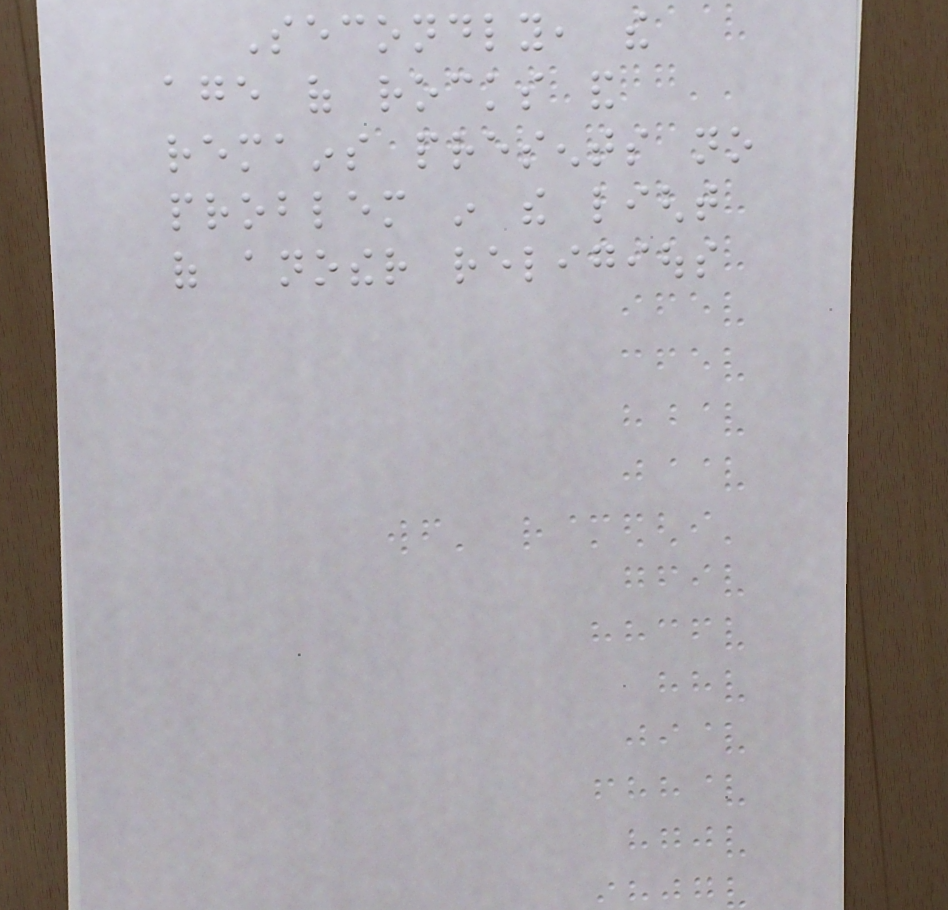Secondly, the
age of rocks and
remains presents no
problem in the light
of another religious
